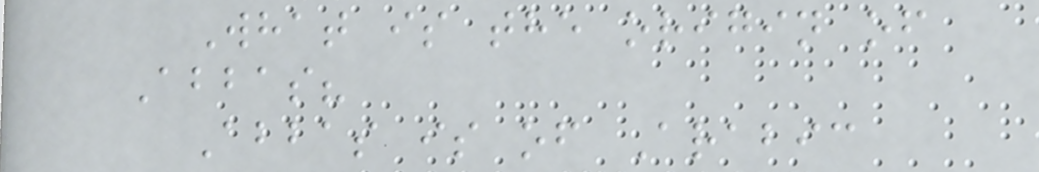What is the origin of
Abbas?
Abbas is of Arabic
